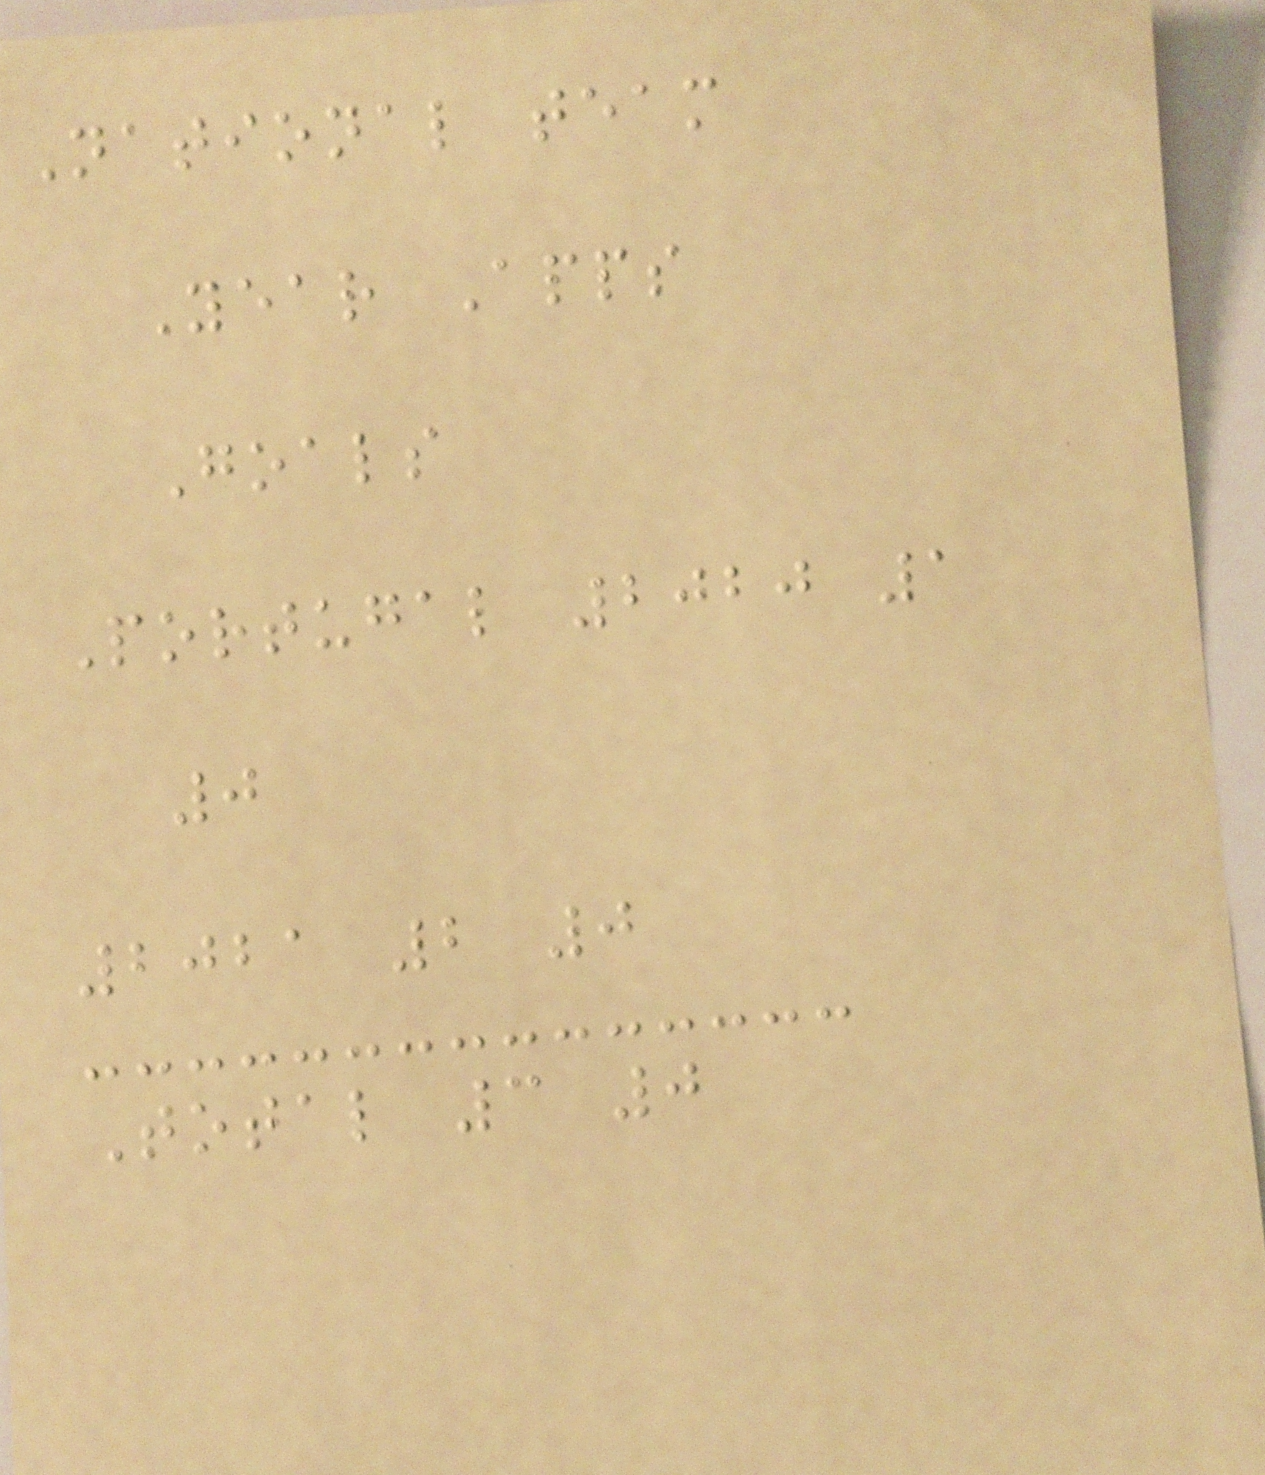National team
Year Apps
Goals
Portugal 2020 1
0
2021 2 0
Total 3 0
